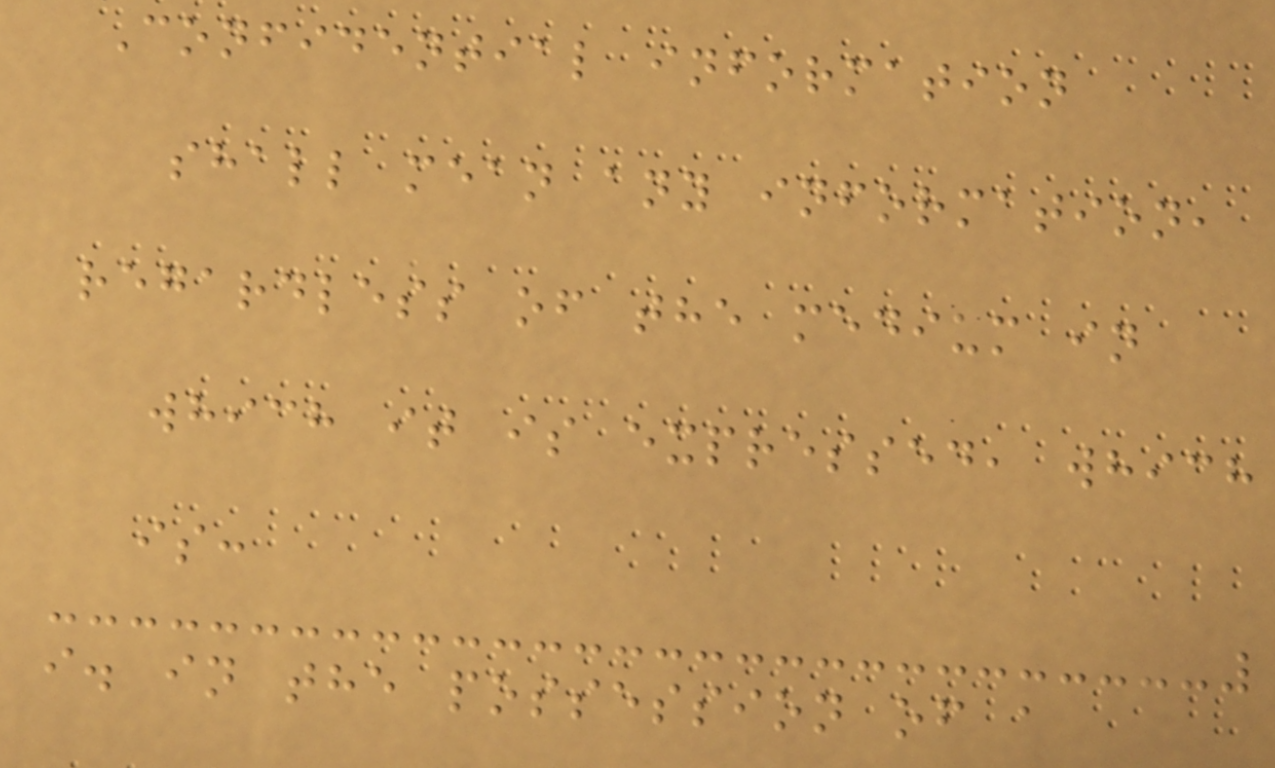Confidential information
shall mean any information,
regardless of the medium in
which it is expressed, which
is:
i. in the possession of a
